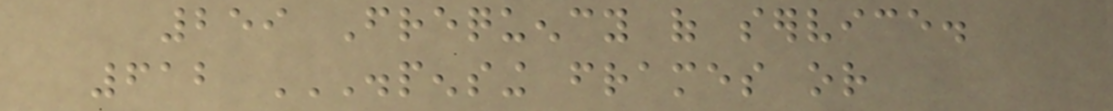259 Frequency of service.
612 DISPENSING FRAMES OR
